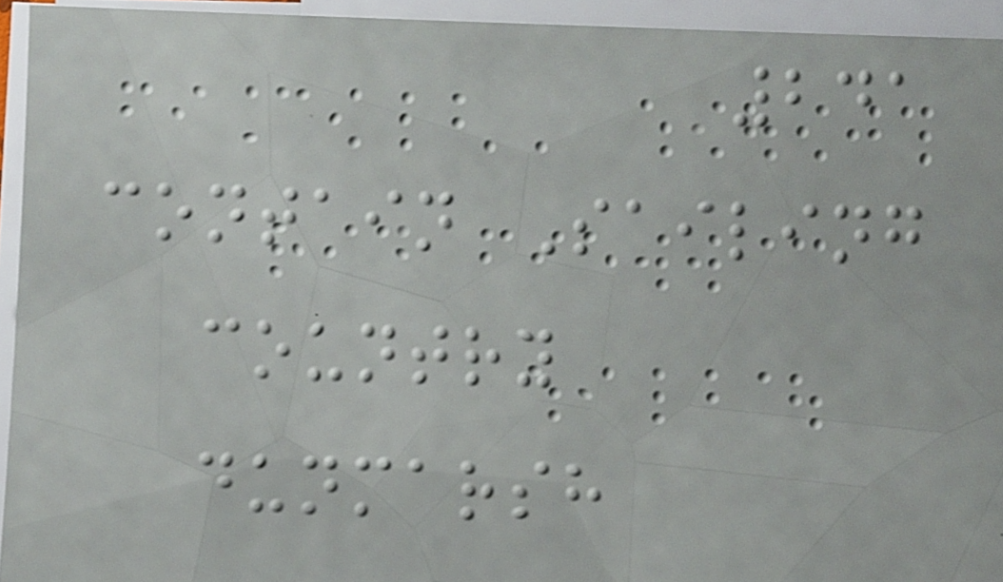241
contain Sailing
country
dunmarsh
